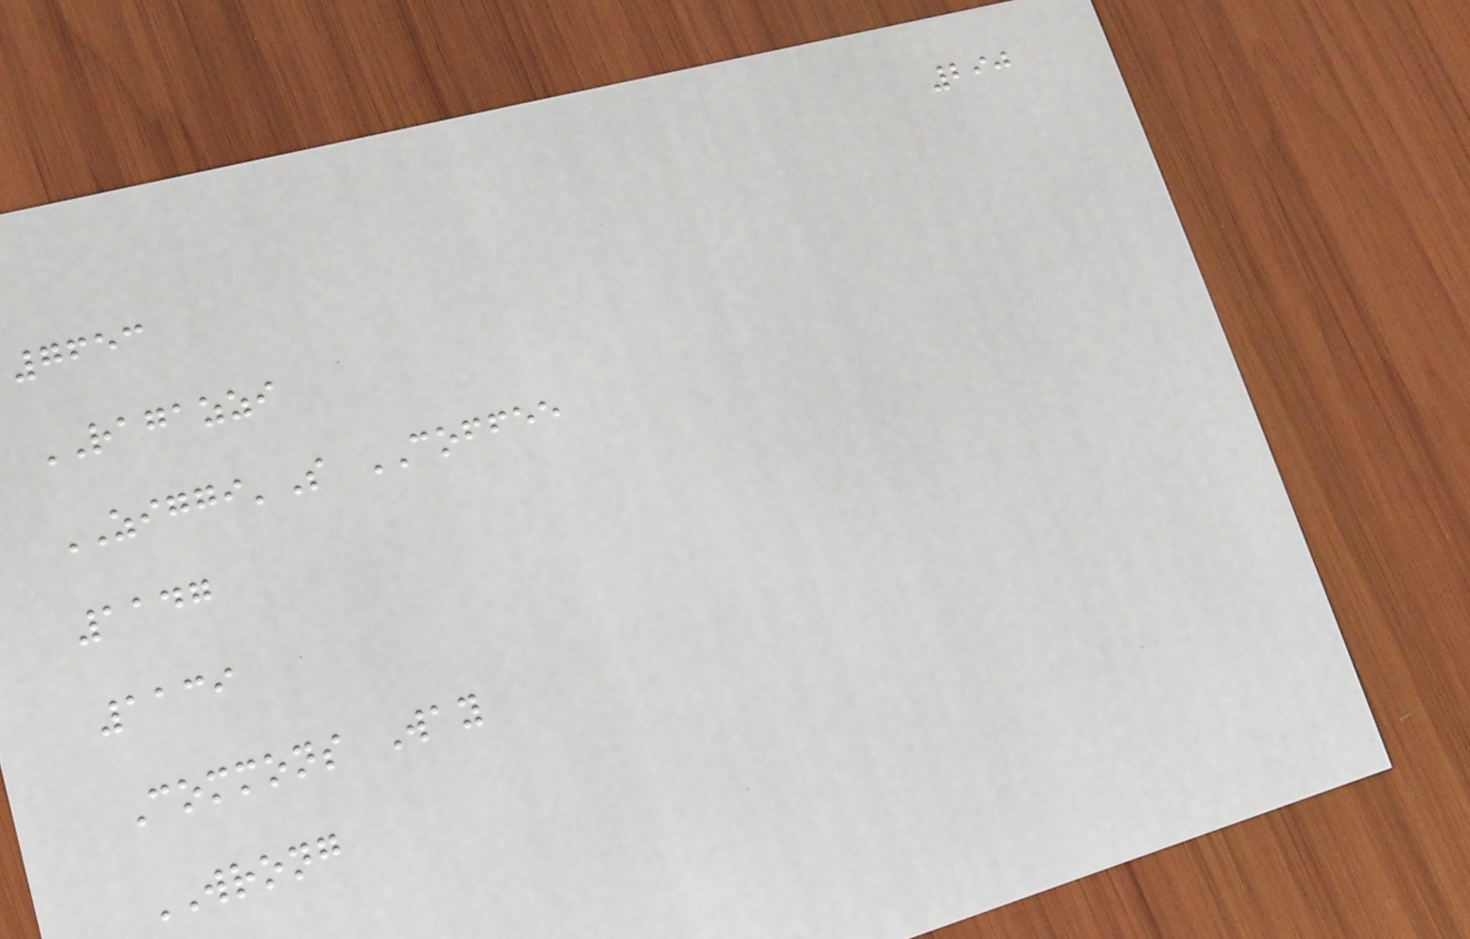290
7653
RAGAZZI
ZIGGI'S COFFEE
1147
1139
Commons Way
WRONG
